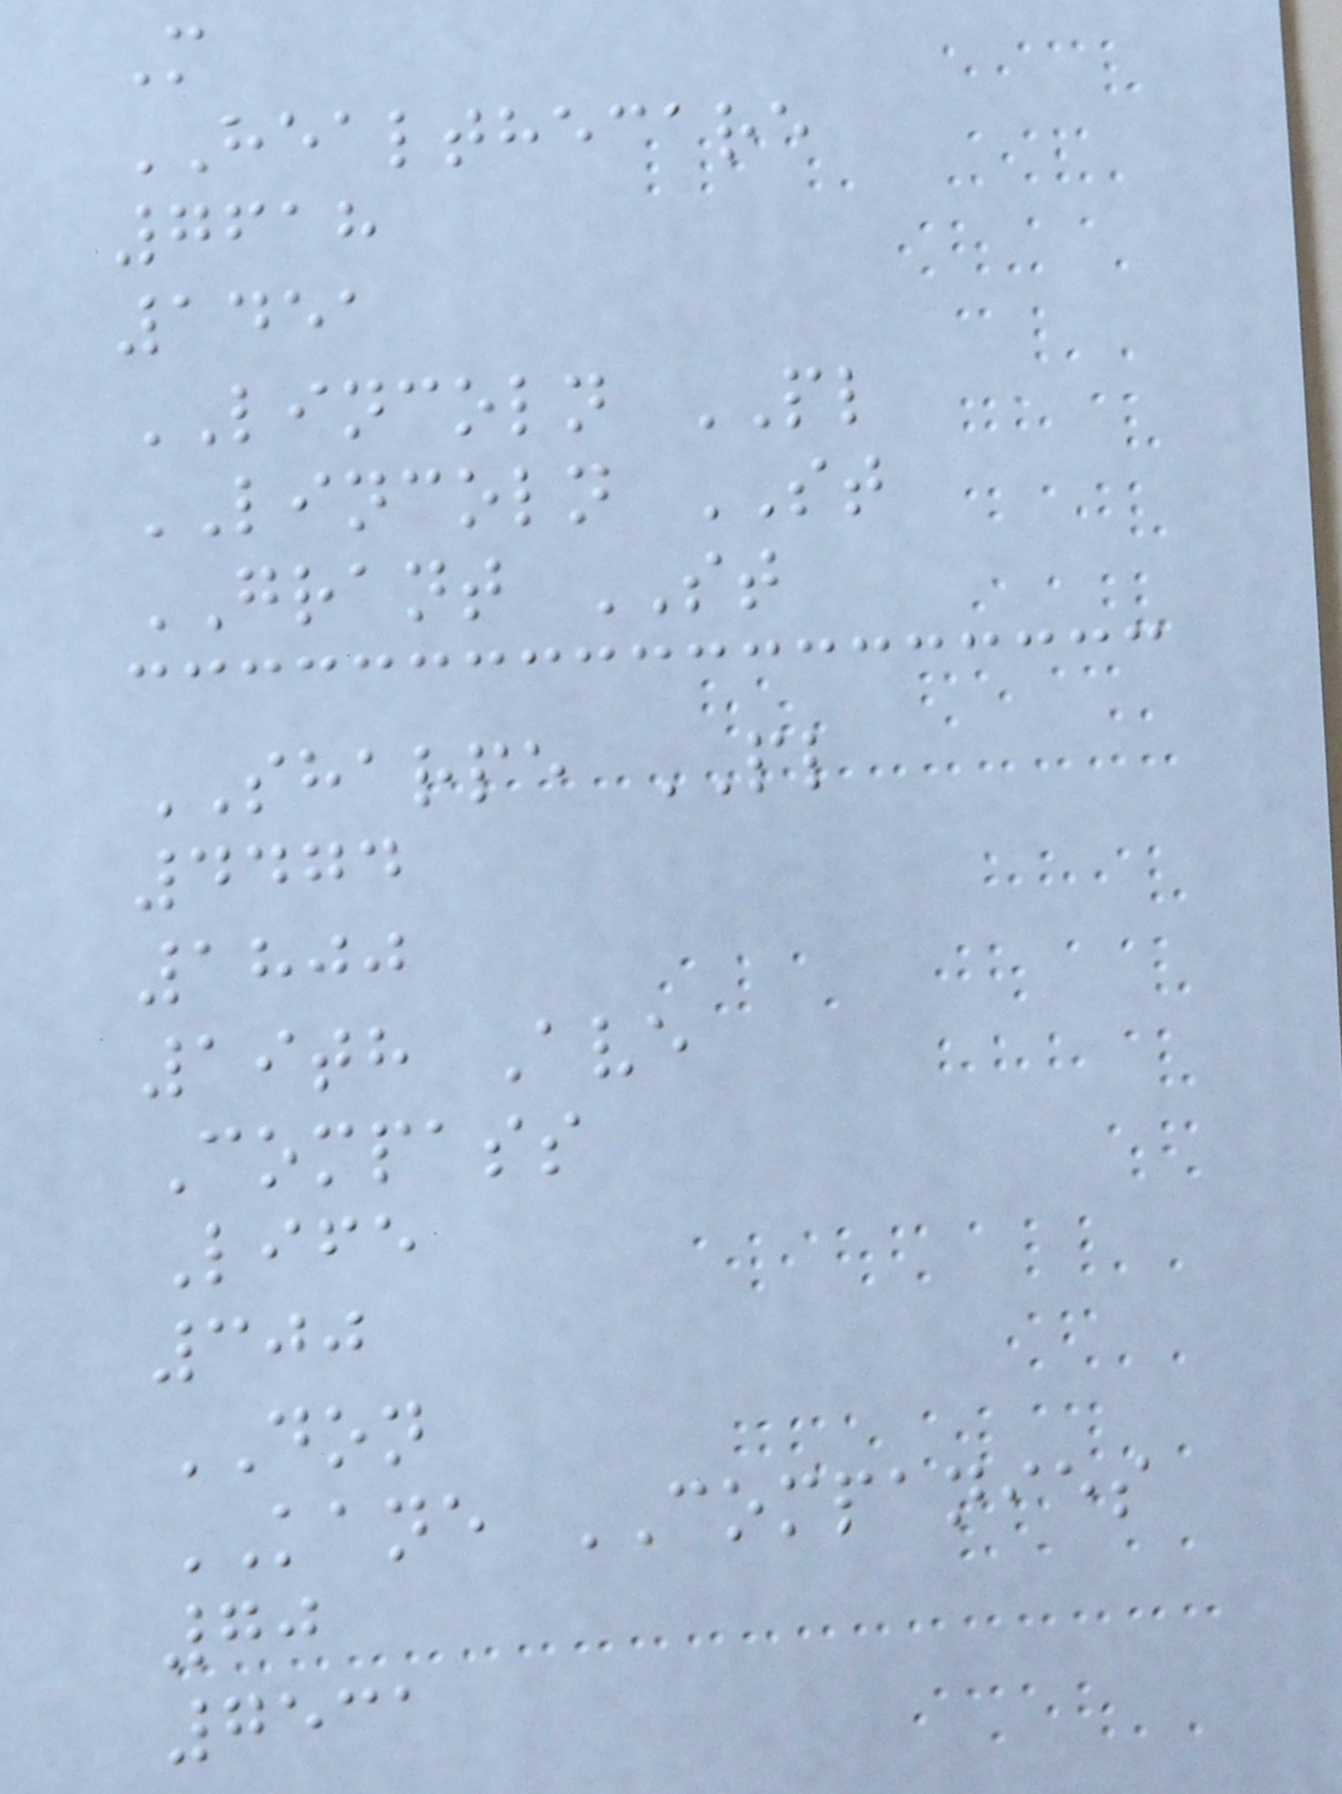M
HEALTHECARE
7618
1451
LINCOLN PL
LINCOLN ST
GRANT ST
SHARPE PL
4474
1800
19th Ave
Compass
Life
300
DON
KANE COMPANIES
70
7531
